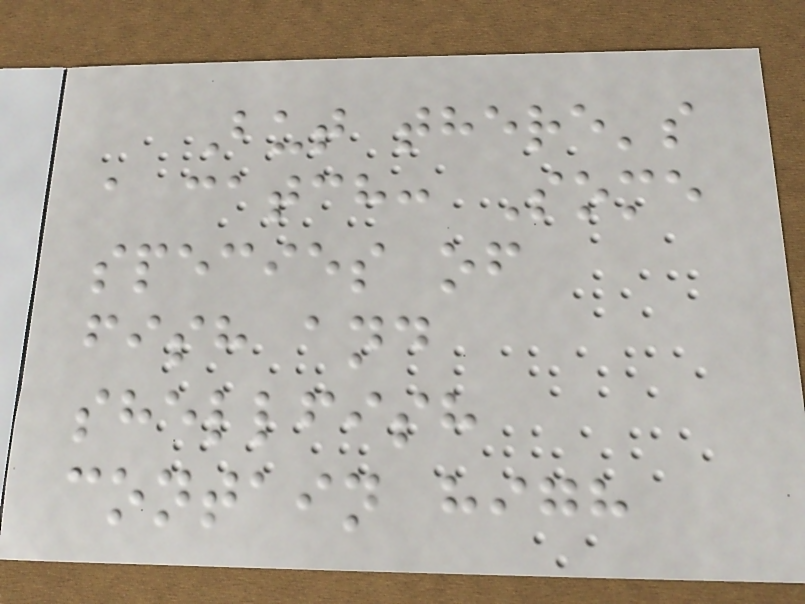But there's
a catch: Some
species of
fish and
shellfish
contain high
